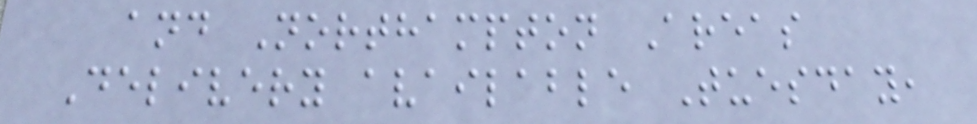and Northampton Areas
Delivery available Tuesday,
